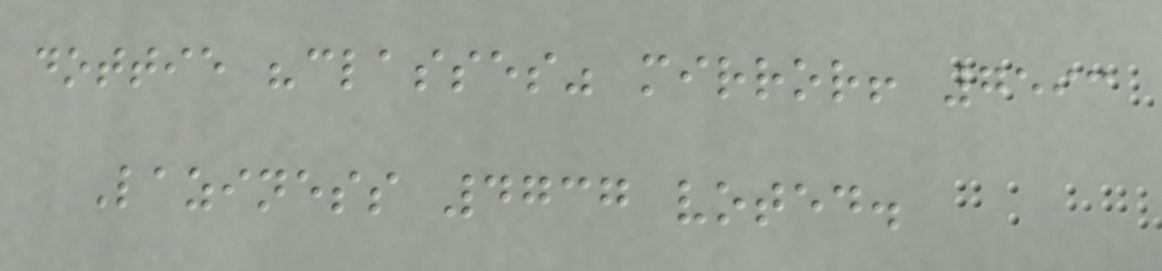dottie "classes" mirror! 7593
Laziness 4737 voted.
